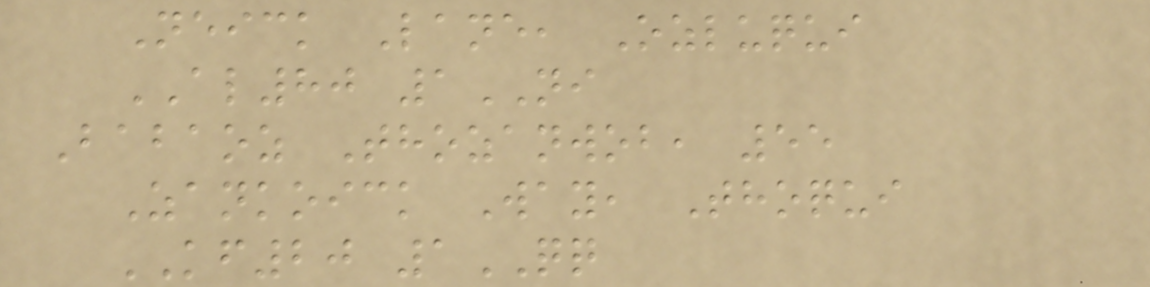Neick Lane, Ozluqui
AL80 1NI
Babaoz Thozanwob, 55
Zankoick Way, Thoqui
KF20 1QQ
